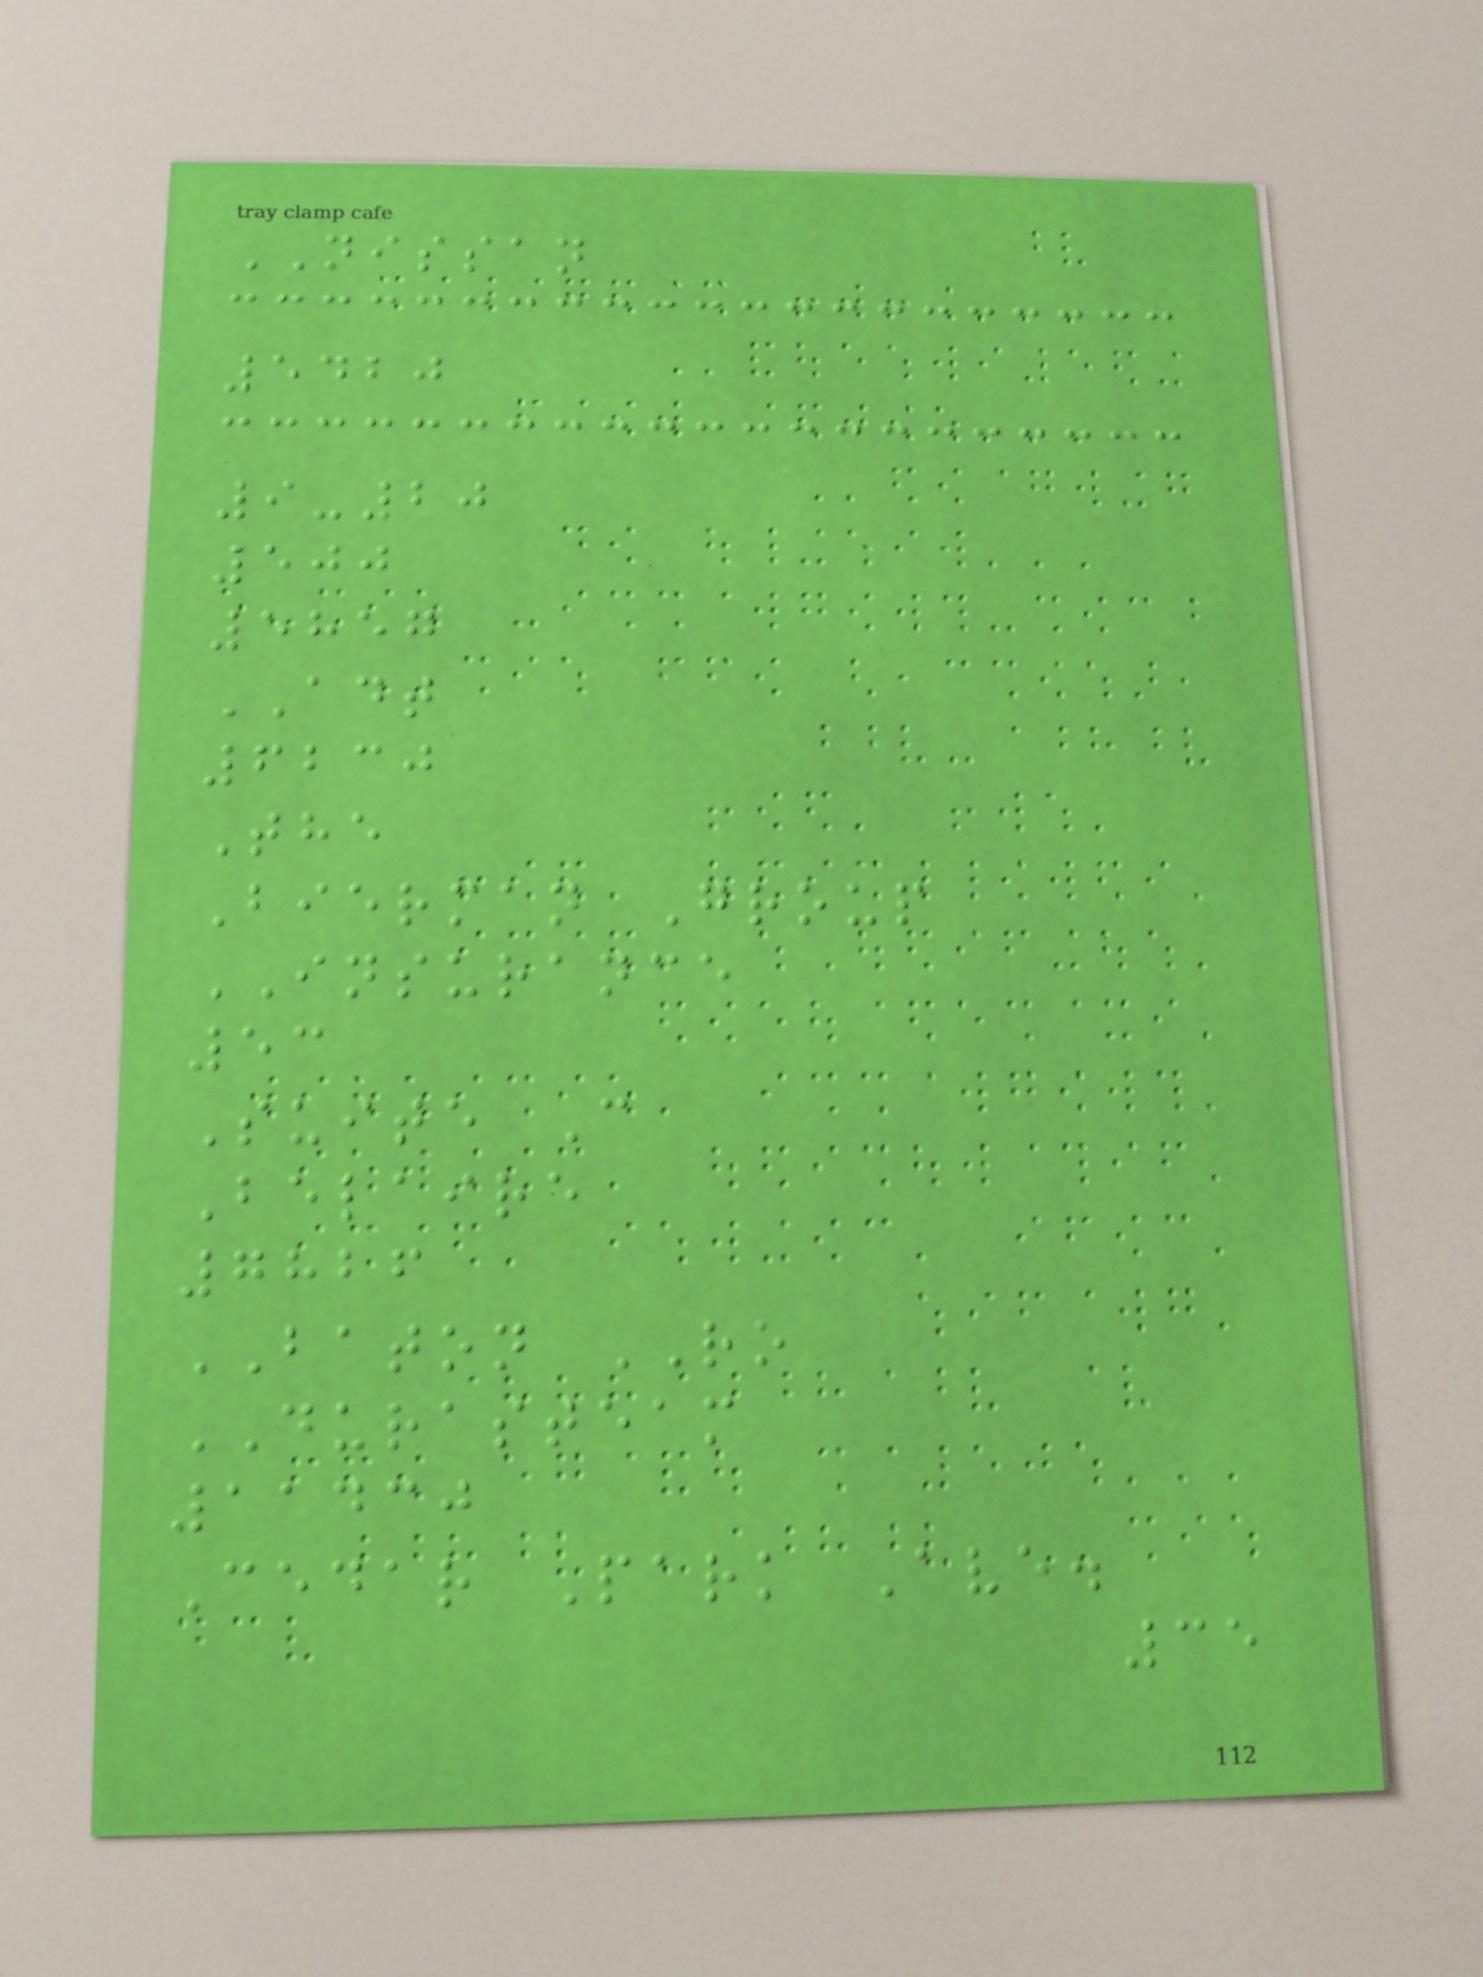NISSAN
5420
9-20
500
5857
ADT
6230
The
Bierman Group
INSURANCE
53
Suite C
Belaire
7826
BATON RO
DURASTEAM
11430
Cedar Park Ave.
35
